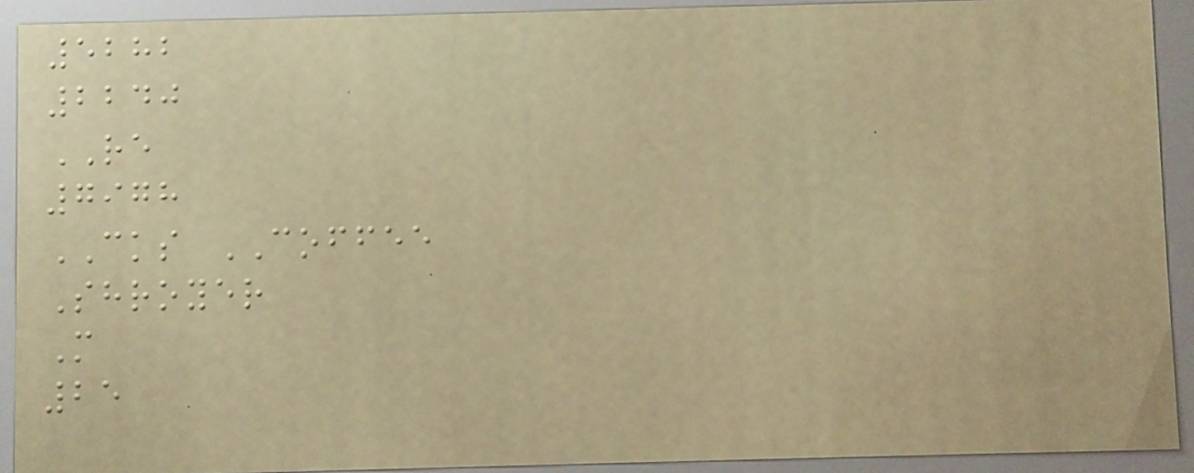5282
2240
RE
7978
CKS COFFEE
Shroyer
M
25
